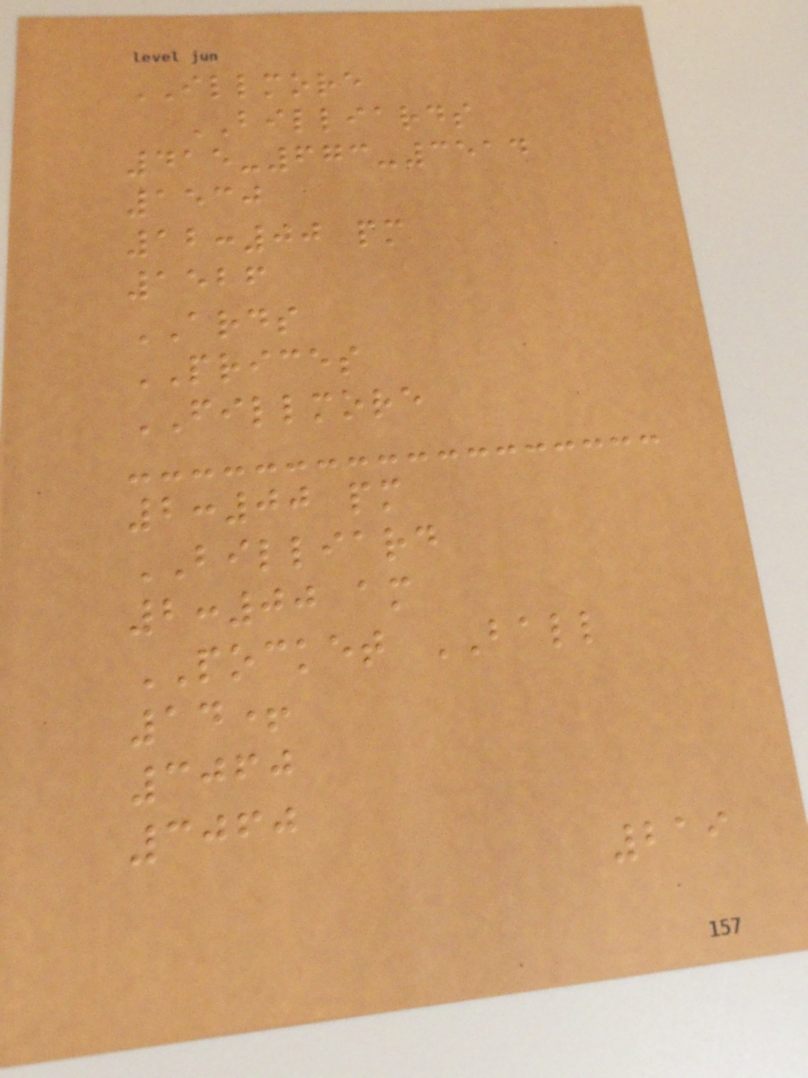ILLMORE
BILLIARDS
415-673-3514
1530
12:00 pm
1526
ARDS
PRICES
FILLMORE
2:00 pm
BILLIARD
2:00 am
POCKET BALL
14+
3060
3060
219
